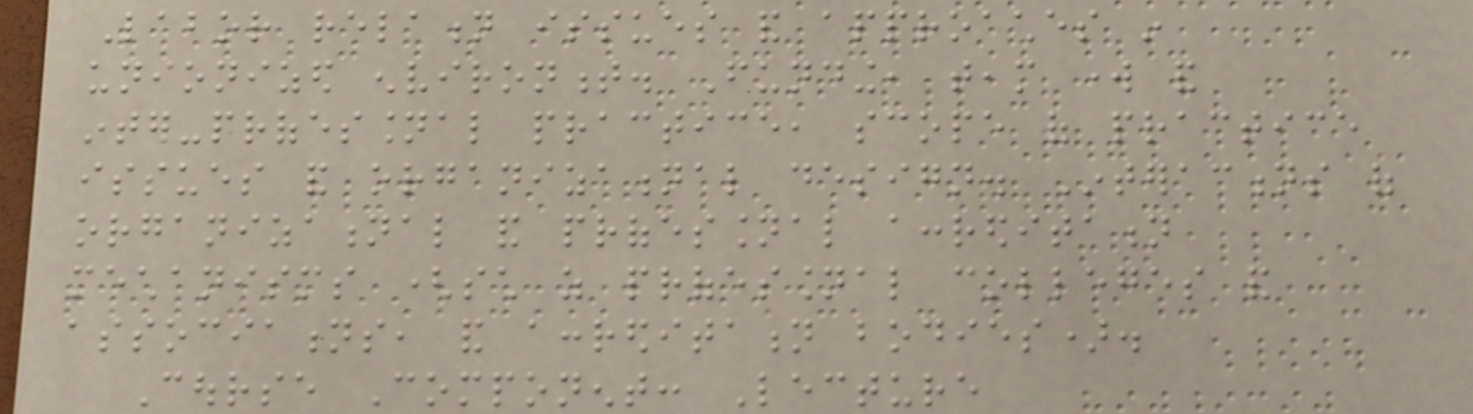Labor relation issues and approaches in
unionized environment. Funding, team work and
inter-professional practice, scope of practice
issues and organizational design. Interactions of
organizational and professional accreditation
mechanisms (such as professional colleges and
associations, and accreditation bodies).
Course Component: Lecture
